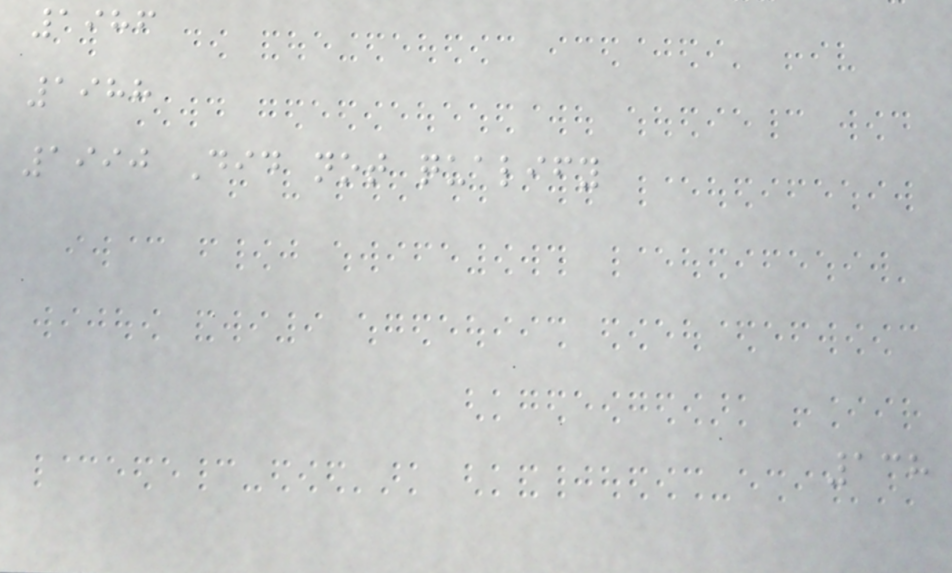1986
1988
1990 Did not qualify
138
